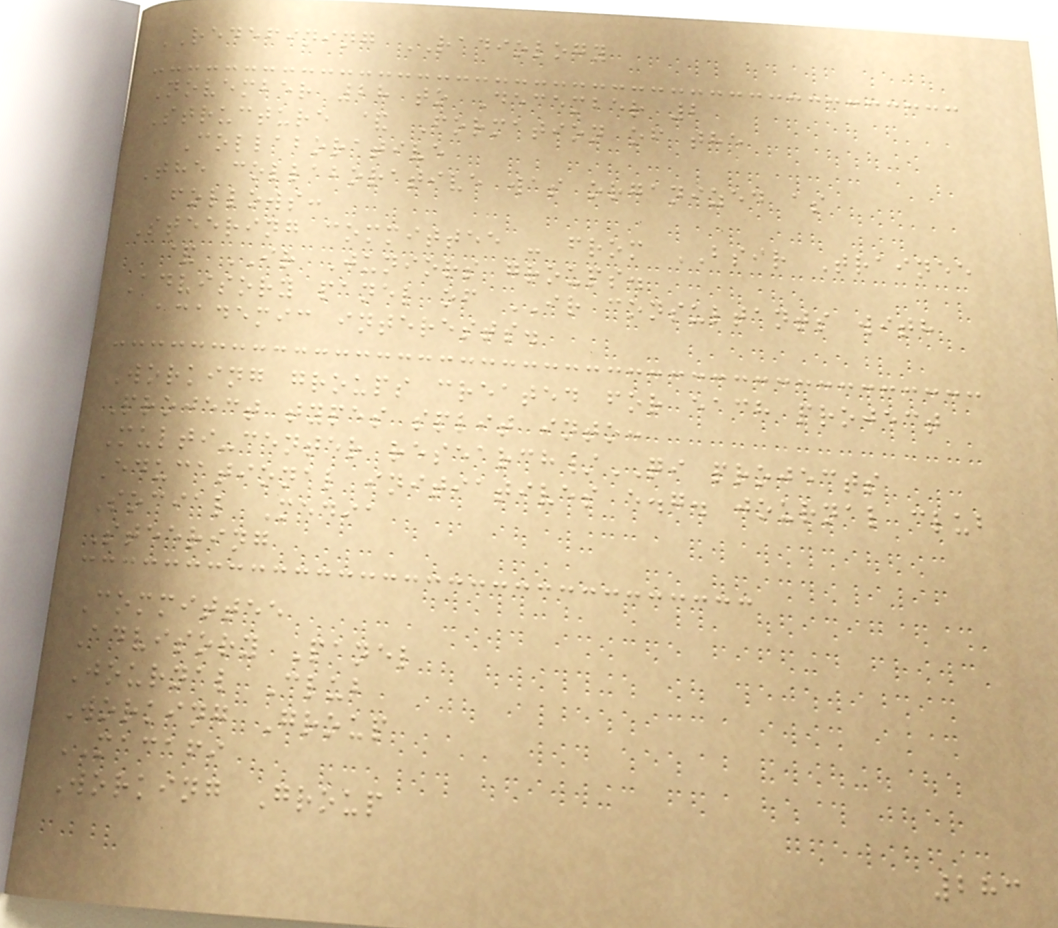REDEFINING RADIOLOGY
November 28 to December 2
Structure & Formation of the
Collaborative
The collaborative was organized as
follows:
Steering committee - from BSIR Trainee
& IR Juniors groups.
Advisory panel of IR consultants with
academic interests.
Working groups created for each project
Project types split into:
Multi-center research/QI projects
Educational initiatives e.g. journal club
Social Media
Steering
Committee
Advisory Panel
Journal Club
Working Group
MACAFI
Working Group
283
